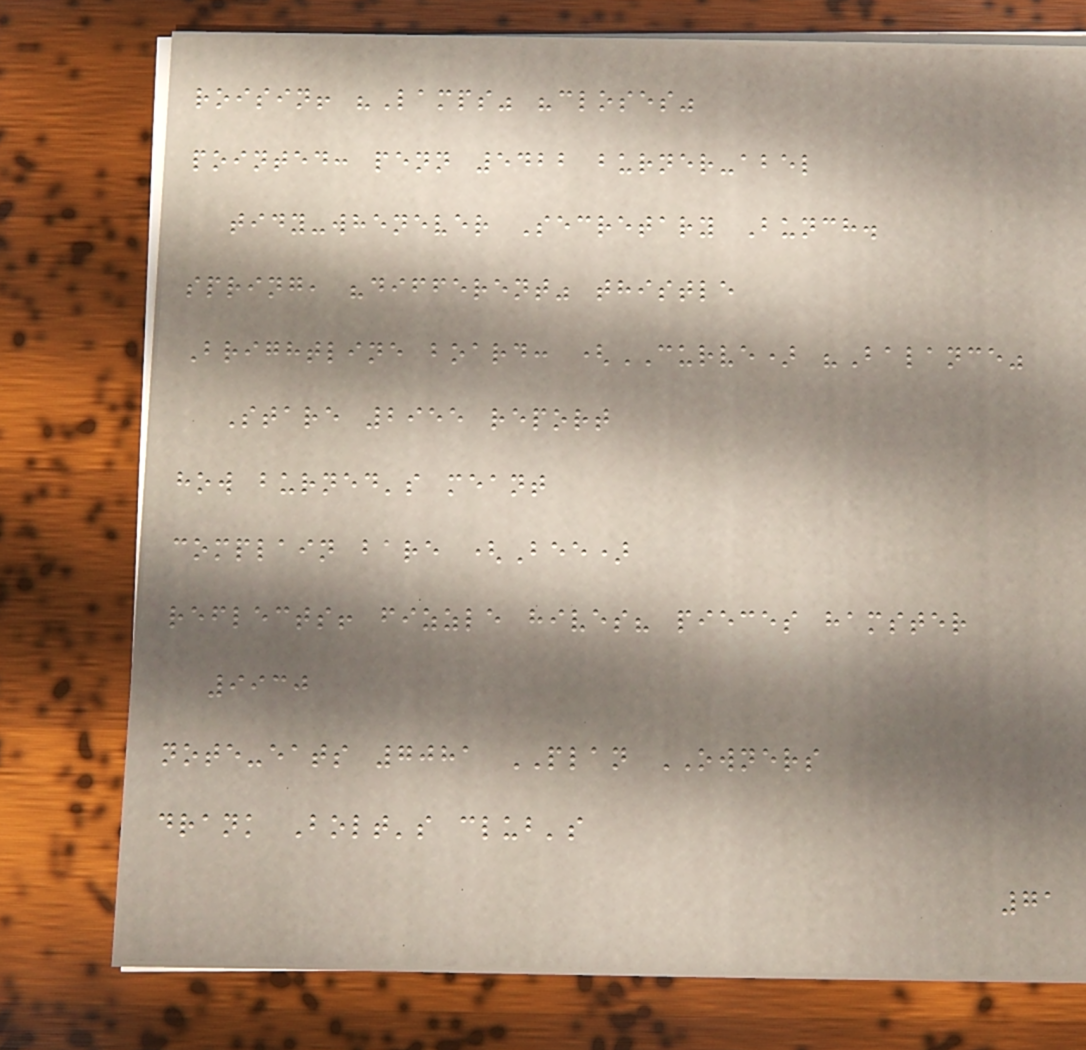roisin! "Lamps" "closes"
pointed: penn 5422 burner-abel
tidy-whenever Secretary Bunch.
spring, "different" thistle
Brightline board: (CURVE) "Balance"
Stare 2955 report
how burned's meant
complain bare (Bee)
reflects! fizzle hives? pieces hamster
9930
note-eats 7081 PLAN OWNERS
drank Bolt's club's
71
